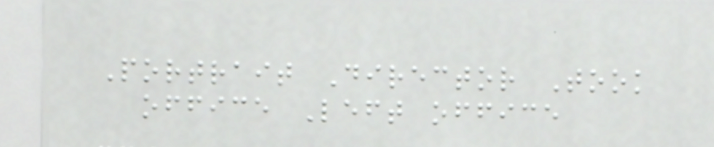Portrait Director Took
office Left office
